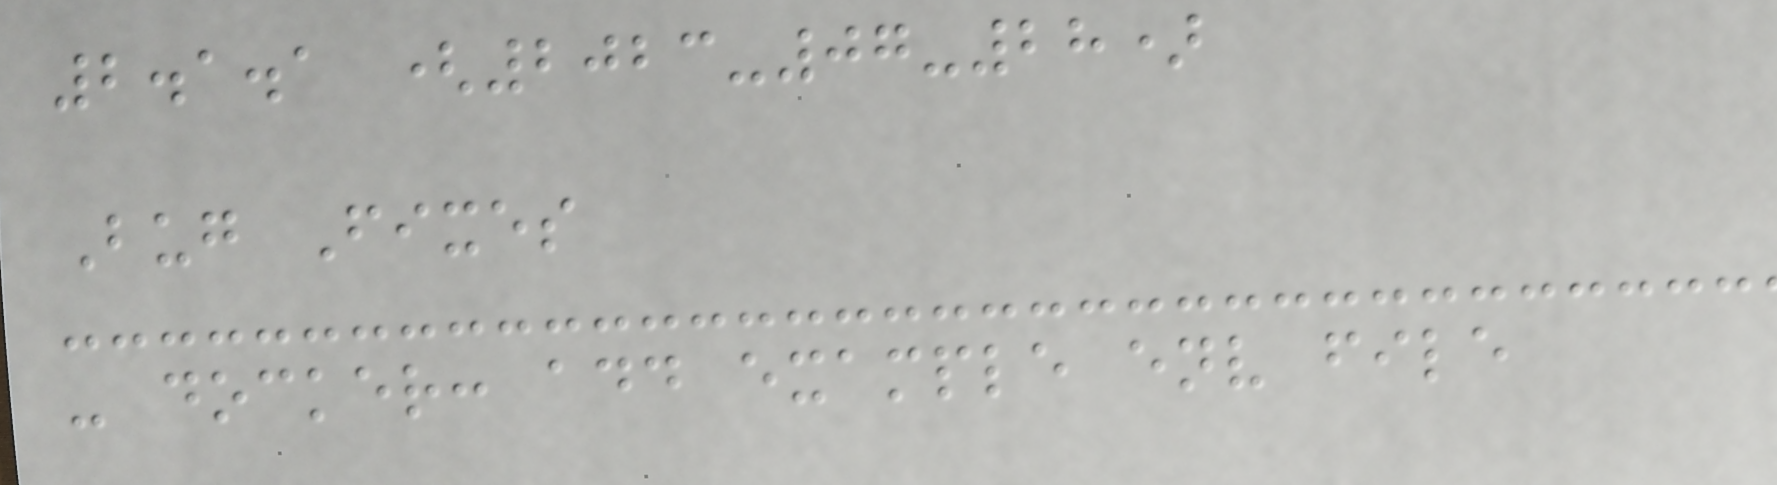2.1.1 (2023-07-28)
Bug Fixes
- docker: add example env file
